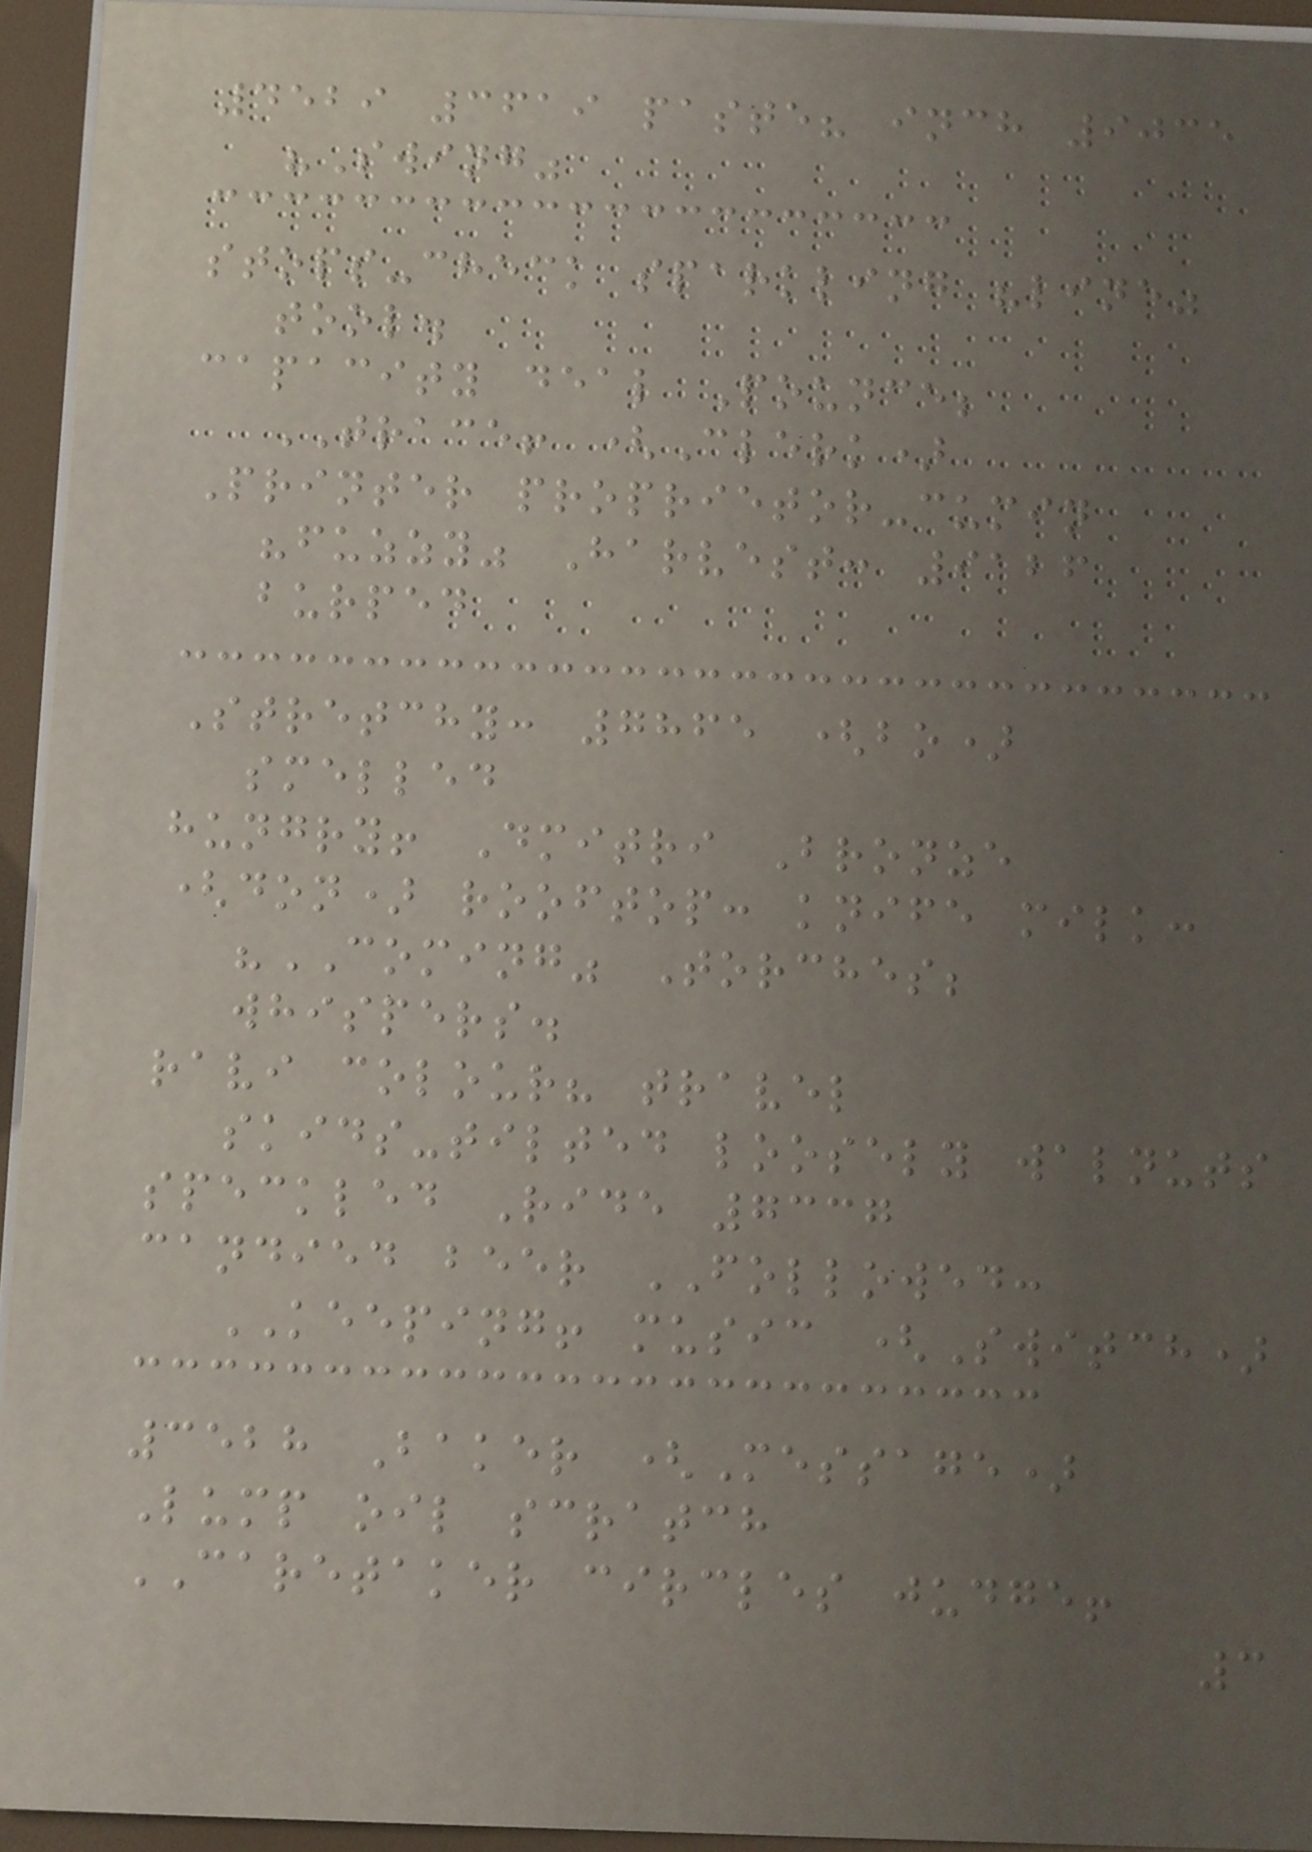4529 3619 paste? inch 9035
"Swing"
stops-check sparkling "line"
tool.
capacity deal Pounce;
TRACE! (Clerk)
Printer proprietor-cumin
"fuzzy" Harvest: 9126
burped
Stretchy: 7865 (bo)
smelled
hungry! Dmitri Bronze
(don) rooftop: knife milk:
"COMING" Torches;
whispers.
ravi colour? travel
skids-tilted loosely walnuts
speckled Ride 7337
candied beer FOLLOWED:
KEEPING! music (Switch)
3528 Baker (Message)
Lump oil scratch
CARETAKER circles judge!
3
